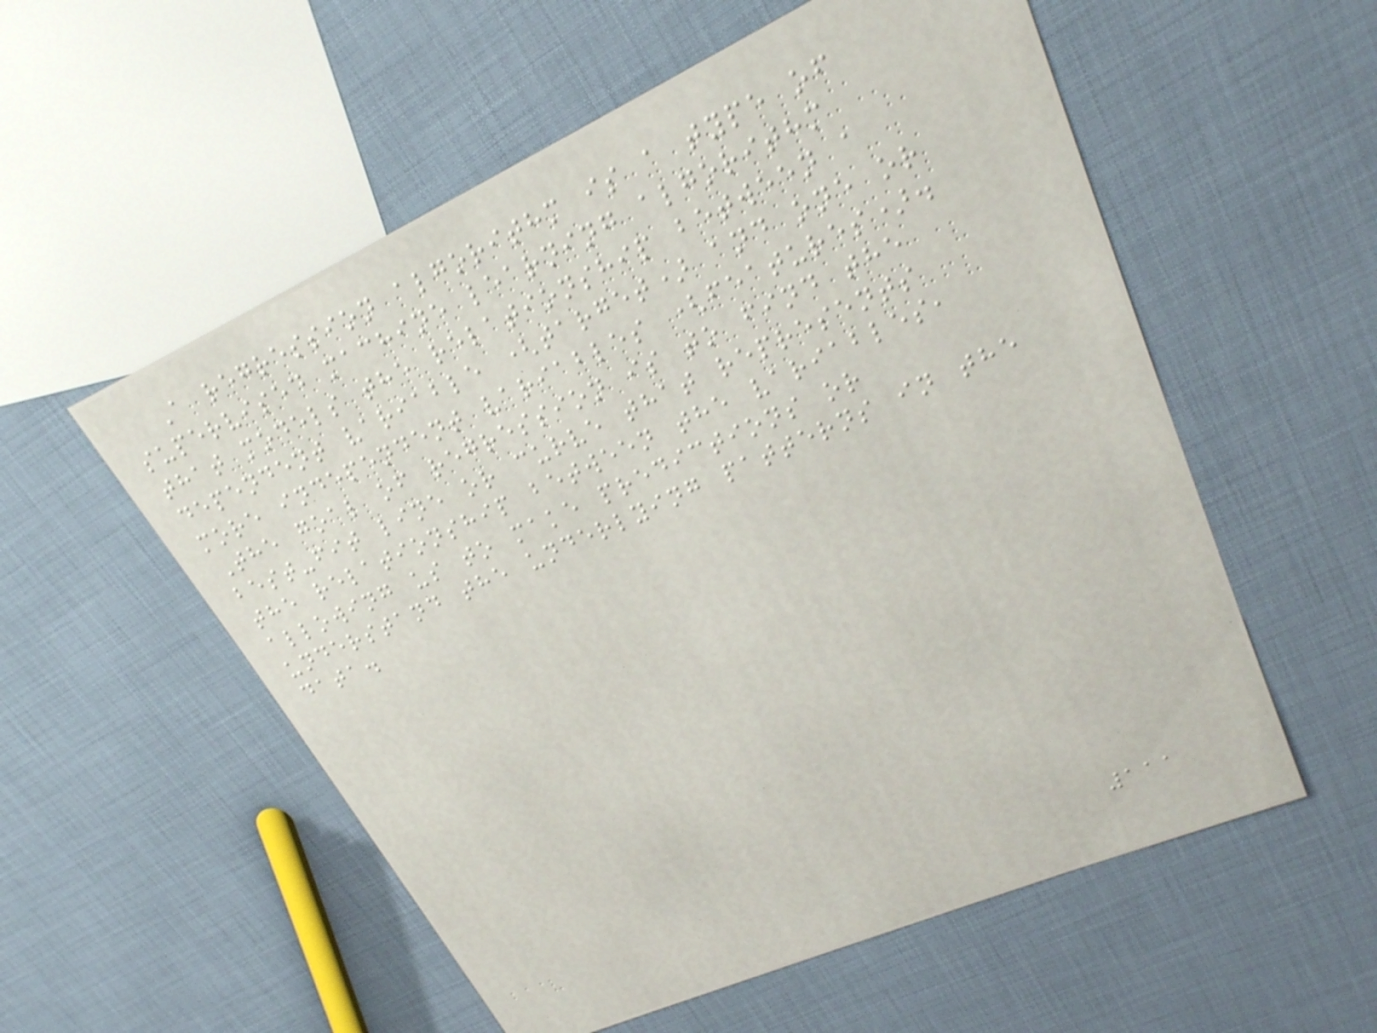A regression algorithm is a type of
supervised machine learning algorithm
that models the relationship between a
dependent variable (target) and one or
more independent variables (features).
The goal of regression is to find the
best-fit line or curve that represents
the relationship between the variables,
allowing us to make predictions or
understand the underlying patterns in the
data.
111
